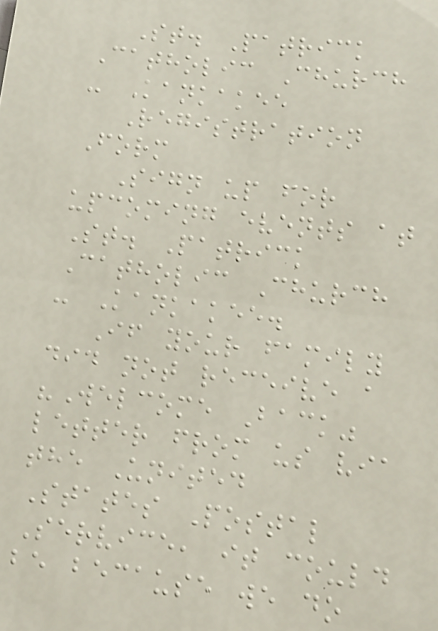St. Patrick
Catholic Church
- Kankakee
Registration
Form
Sign up for
upcoming events at
St. Patrick
Catholic Church
- Kankakee.
If your family
did not receive a
"Welcome Back"
letter from us via
the United
States Postal
Service, it could
be because we do
